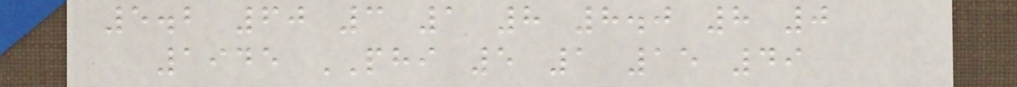5.2 60 3 1 8 8.0 8 0
1945 PHI 5 1 15 49
